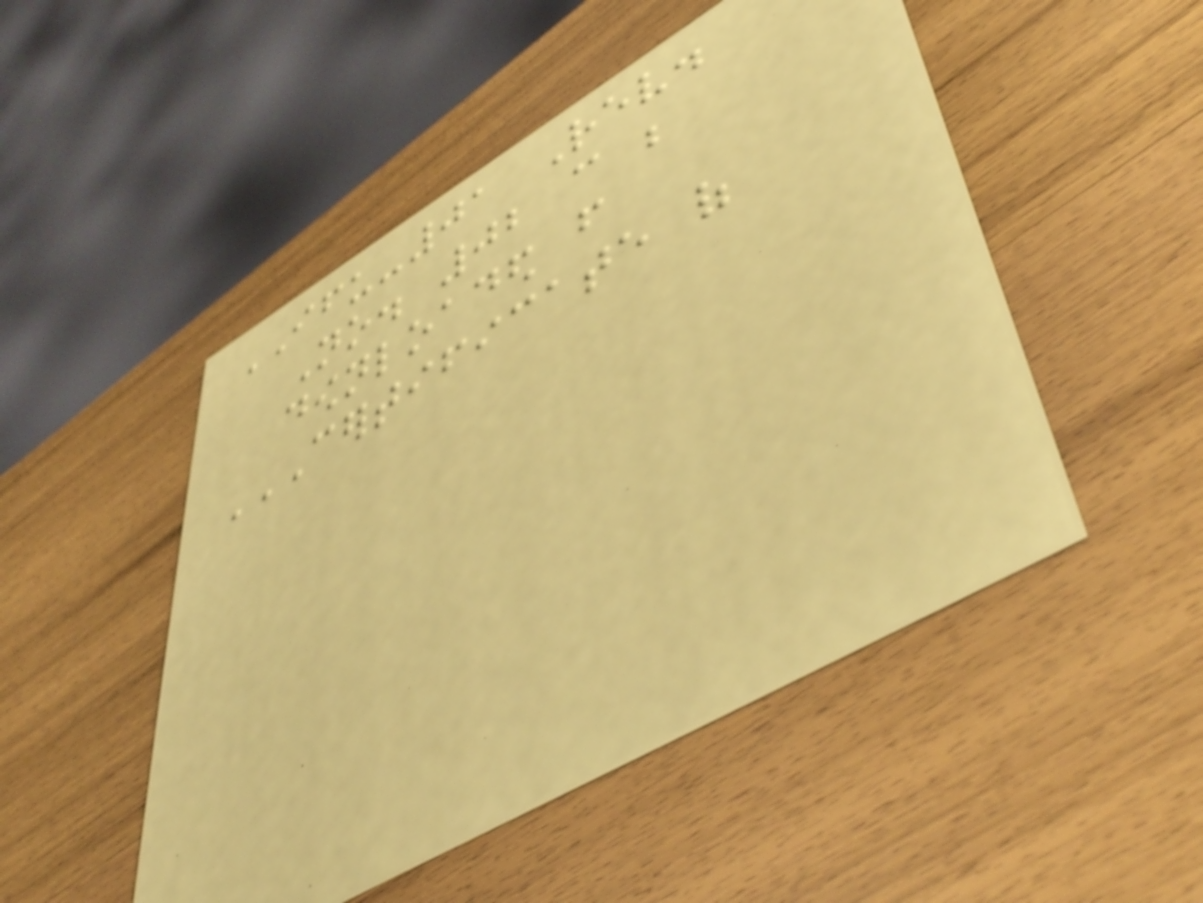IFU-01 Rev.
No. 02 can be
downloaded from
CERTIFICATE OF
